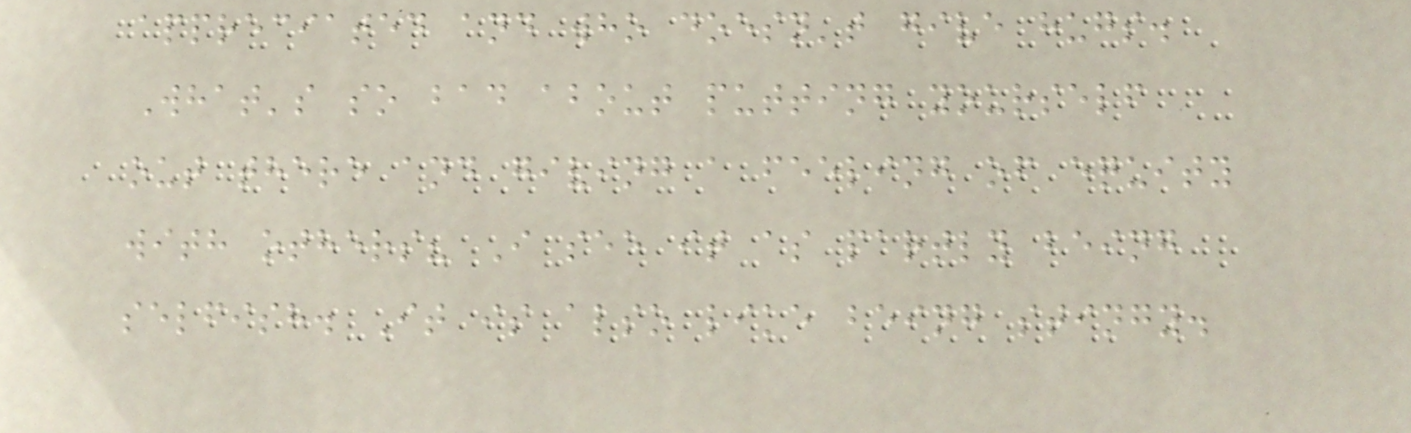appreciated and who doesn't give hugs.
What's so bad about putting yourself
out there and giving a feeling of equity
with others? I see it as partly being
selfish. It is also like being stingy.
